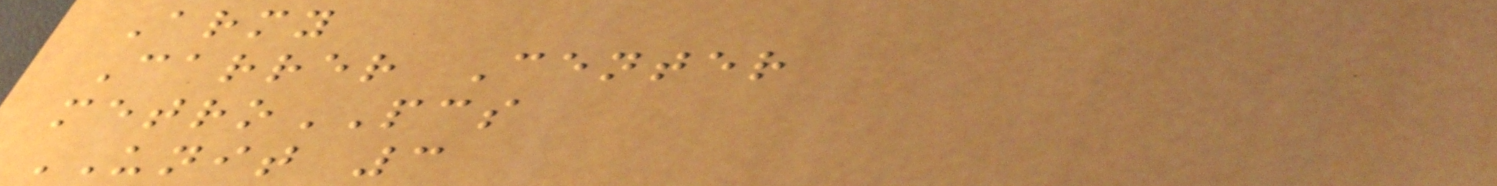Army
Carrer Center
metroPCS
UNIT 3
